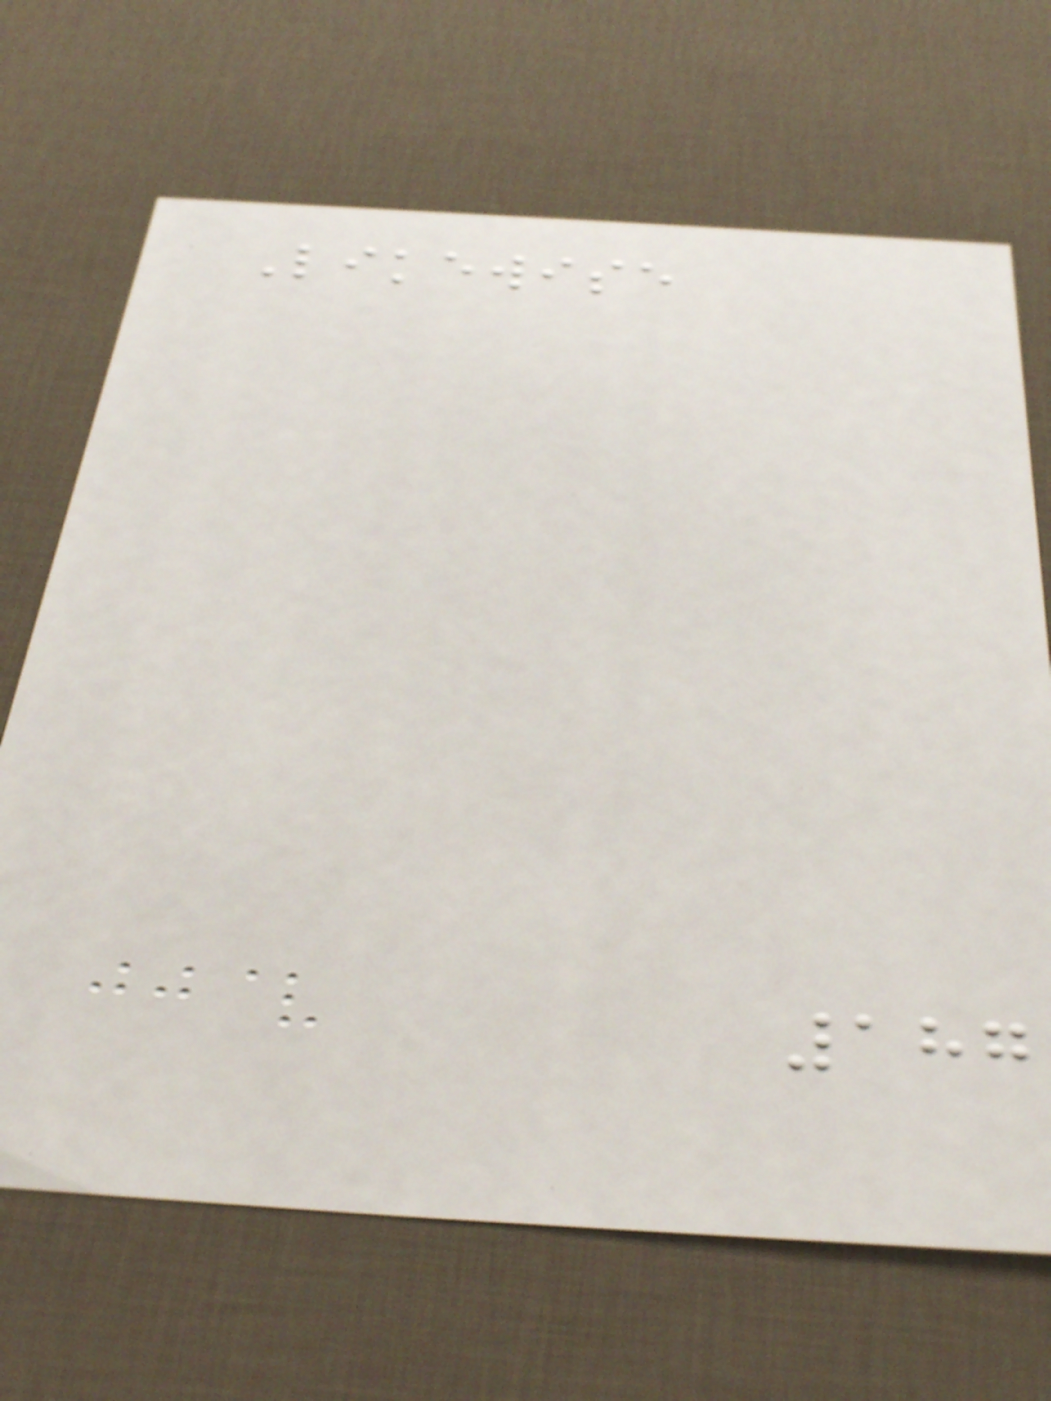Likewise
187
